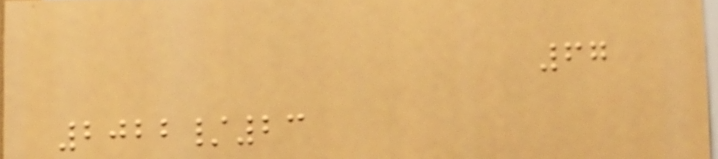67
2022/23
